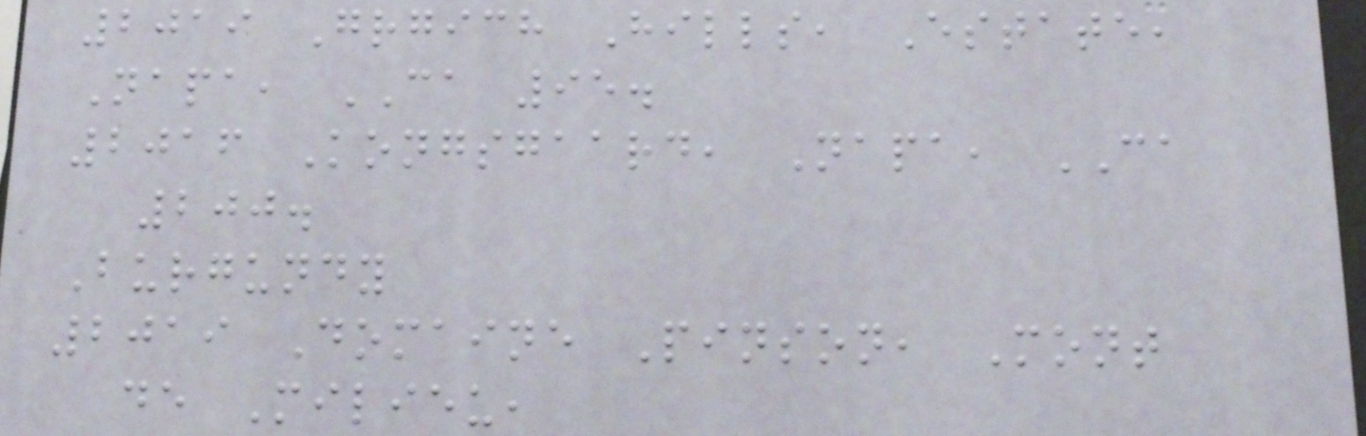2019 Grgich Hills, Estate,
Napa, CA 95.
2016 Kongsgaard, Napa, CA
200.
Burgundy
2019 Domaine Pinson, Mont
de Milieu,
